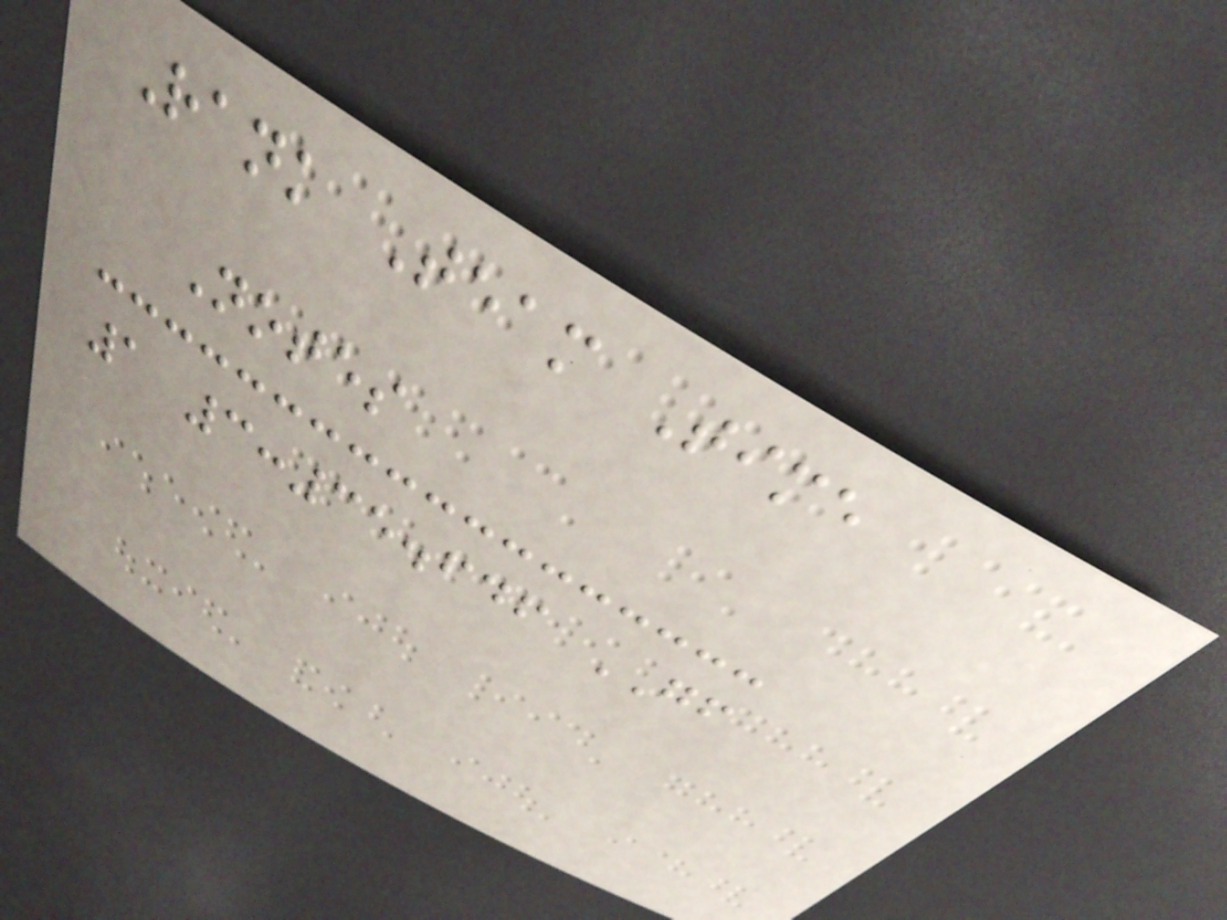Rank Team Time
Notes
1 3:35.646 GF
